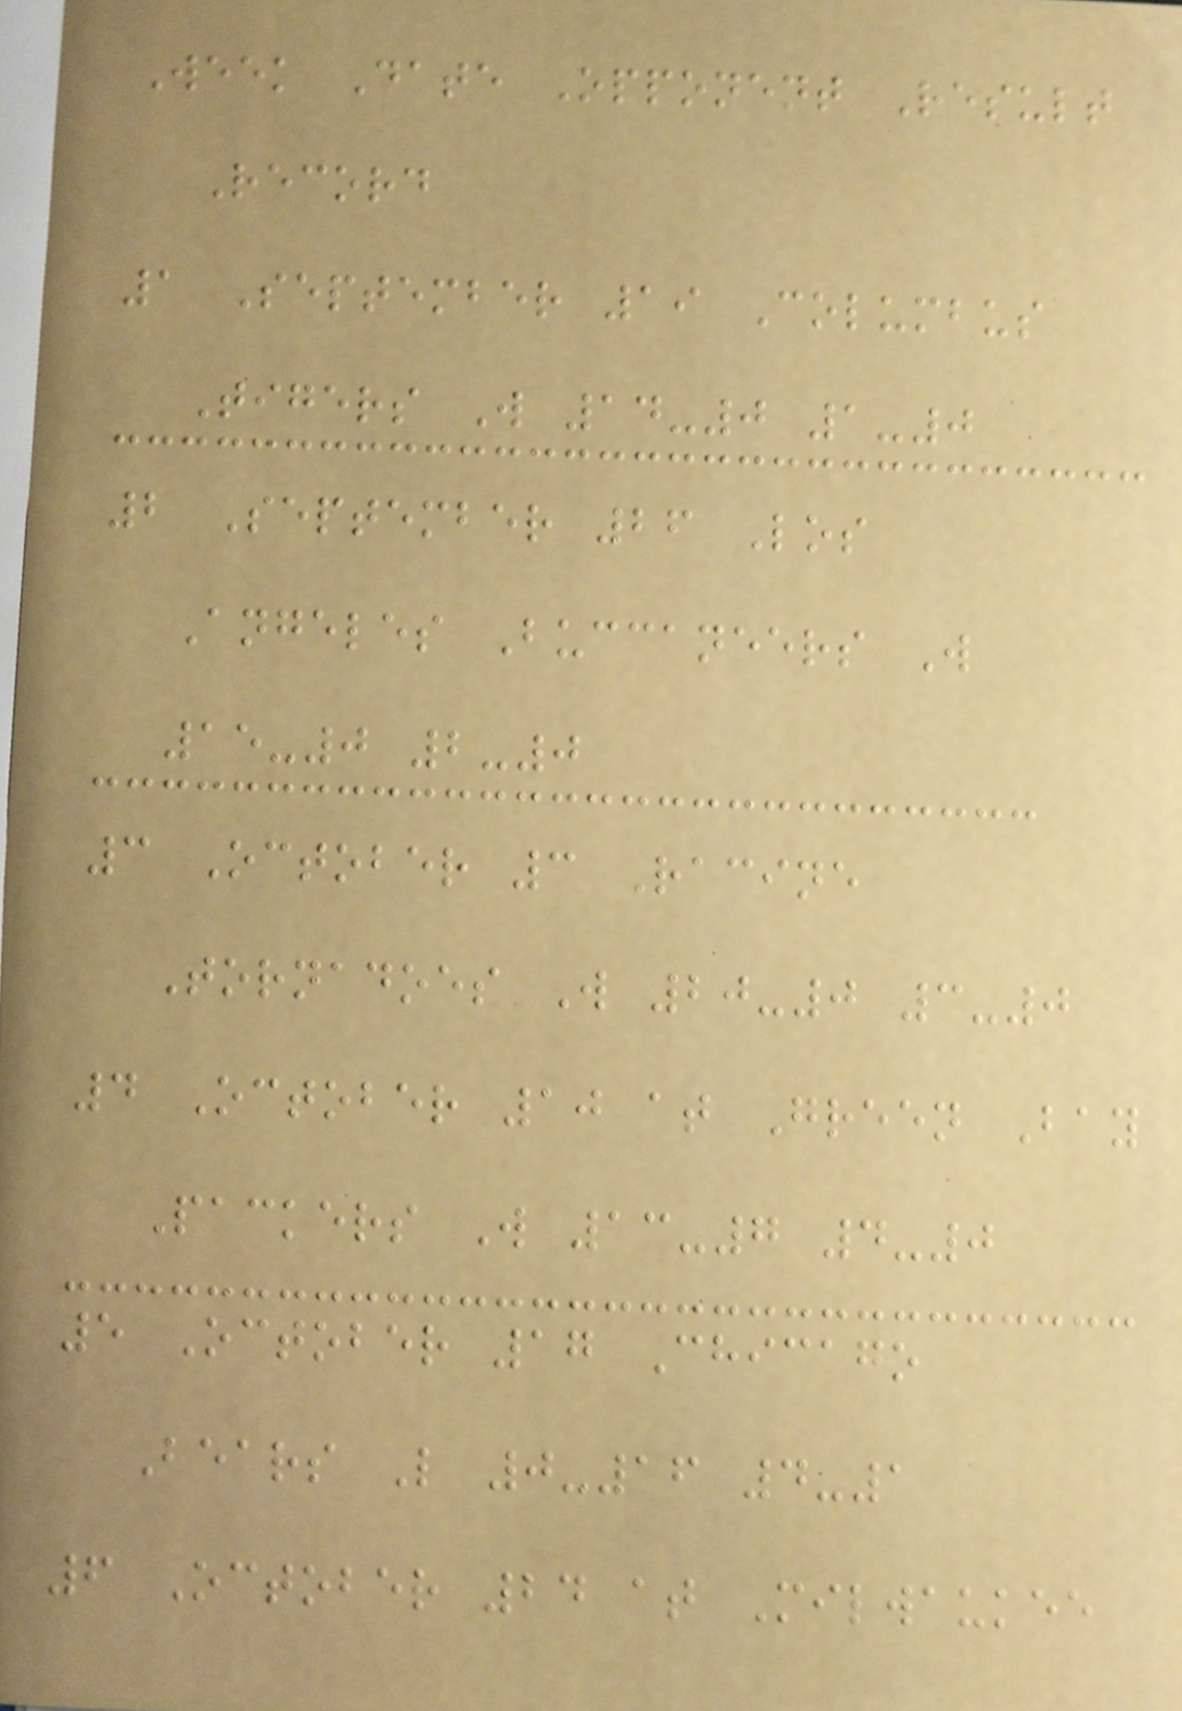Week Date Opponent Result
Record
1 September 19 Columbus
Tigers W 14-0 1-0
2 September 26 Los
Angeles Buccaneers W
15-0 2-0
3 October 3 Racine
Tornadoes W 20-0 3-0
4 October 10 at Green Bay
Packers W 13-7 4-0
5 October 17 Chicago
Bears L 0-16 4-1
6 October 24 at Milwaukee
